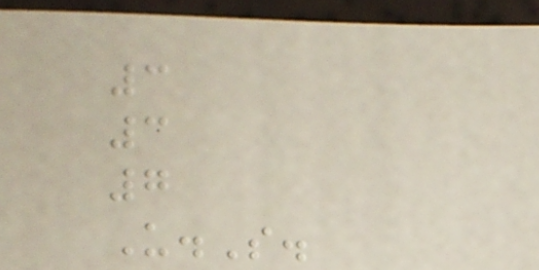3
3
7
U.S.
